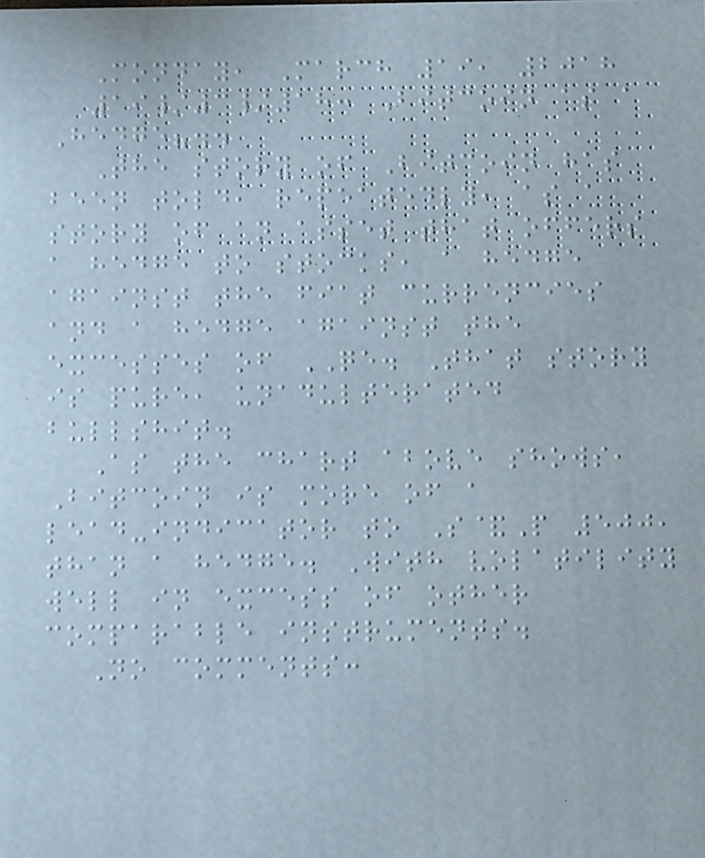Monday, March 19, 2018
19/3/18: Bitcoin as a
Hedge?..
The story of Bitcoin has
been told, repeatedly, as a
story of an asset that offers
a hedge to stocks, a hedge
against the fiat currencies
and a hedge against the
excesses of QE. That story
is pure, unadulterated
bullshit.
As the chart above shows,
Bitcoin is more of a
lead-indicator to S&P 500,
than a hedge. With volatility
well in excess of other
comparable instruments.
No comments:
